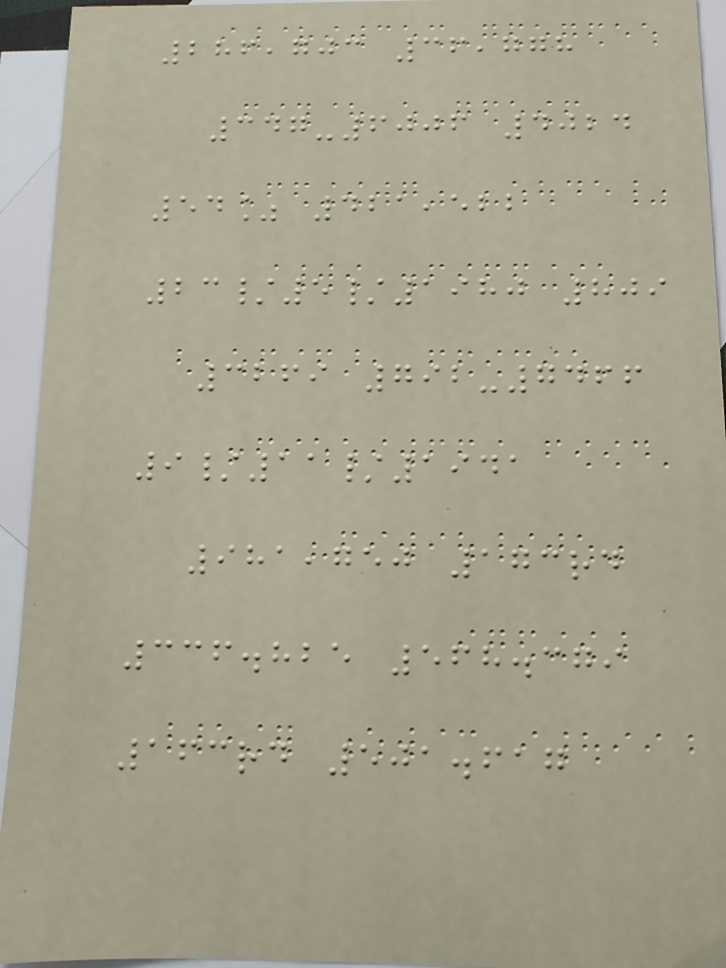286,703 36,778
347-6006 4024
54% 421,522
23/5/1980 809
3269 792-7466
9/11/1941
981,750 173rd
336.825 568.379
163rd 501.617
